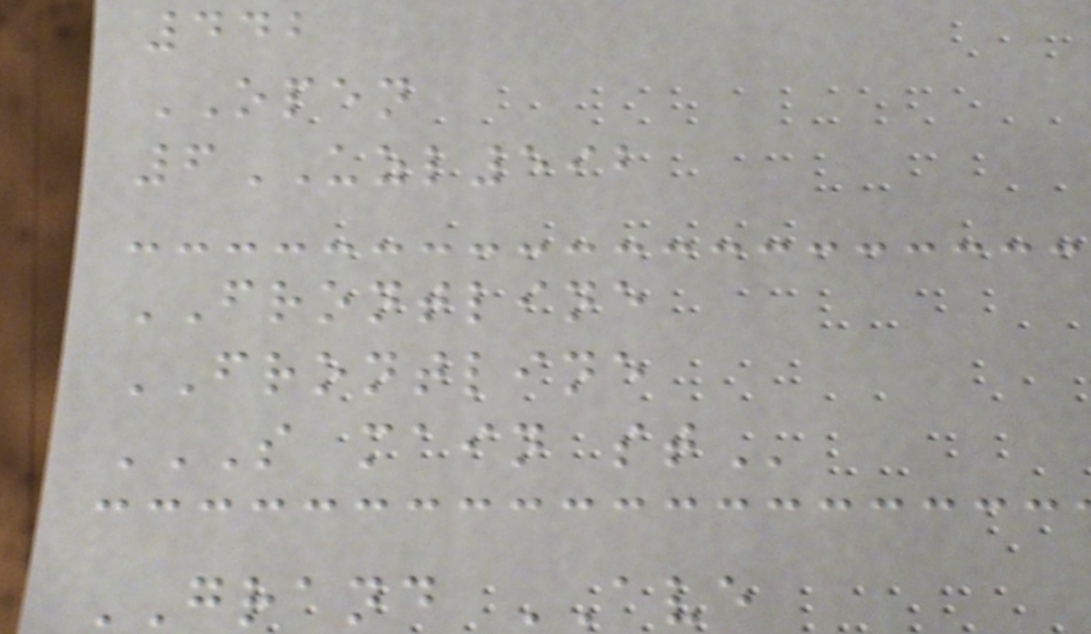442
OPEN
6UZL592
FRONTLINE
FRONTLINE
S MAIN ST
GRAND AVE
